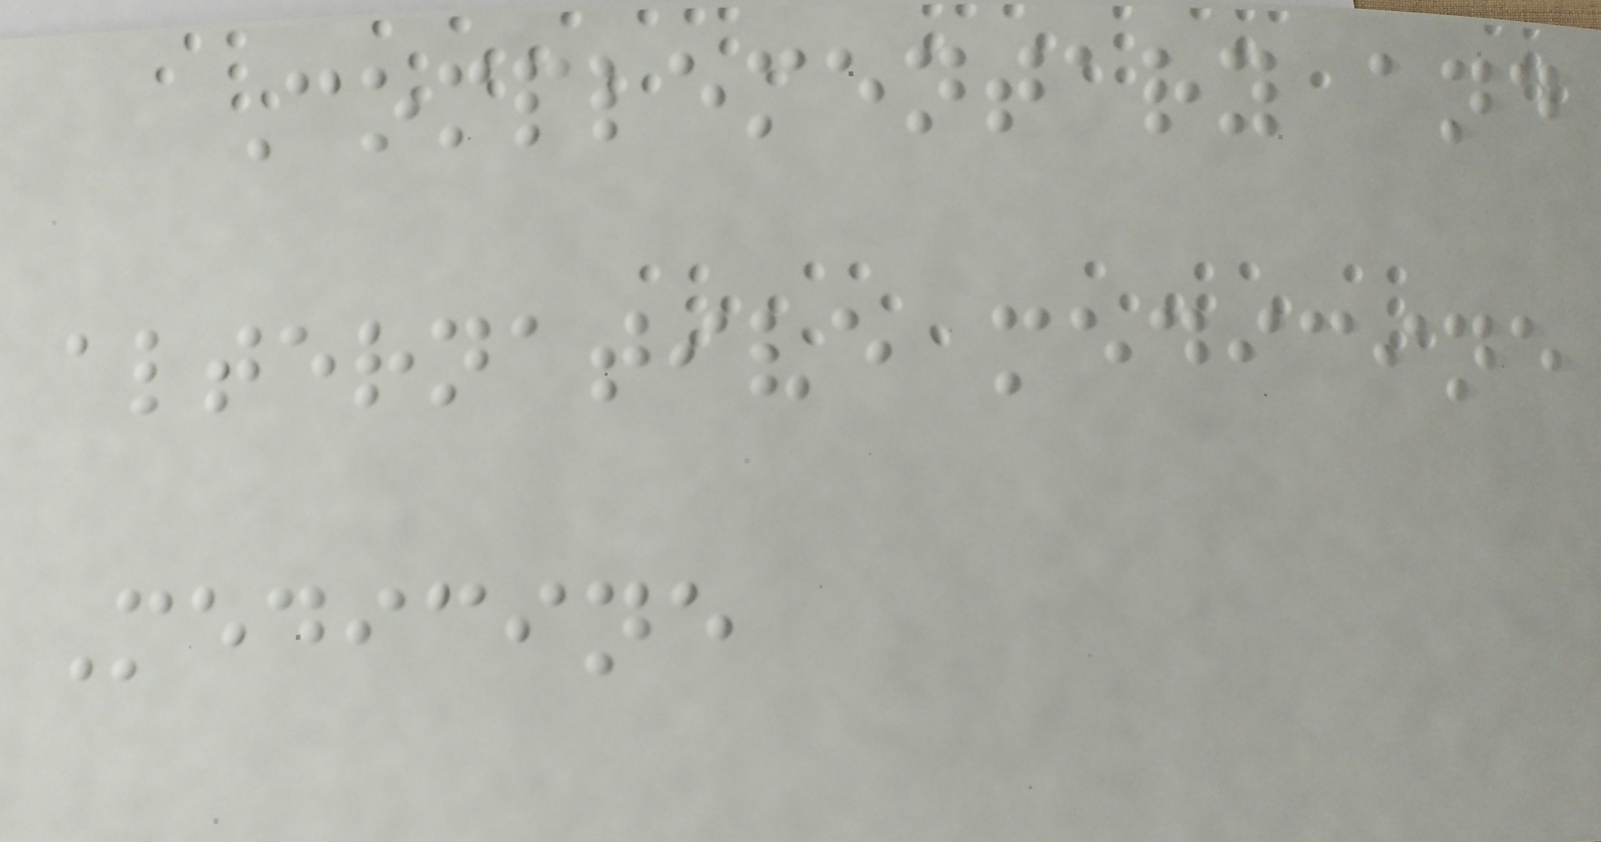Complementary and
alternative medicine
Medicine
